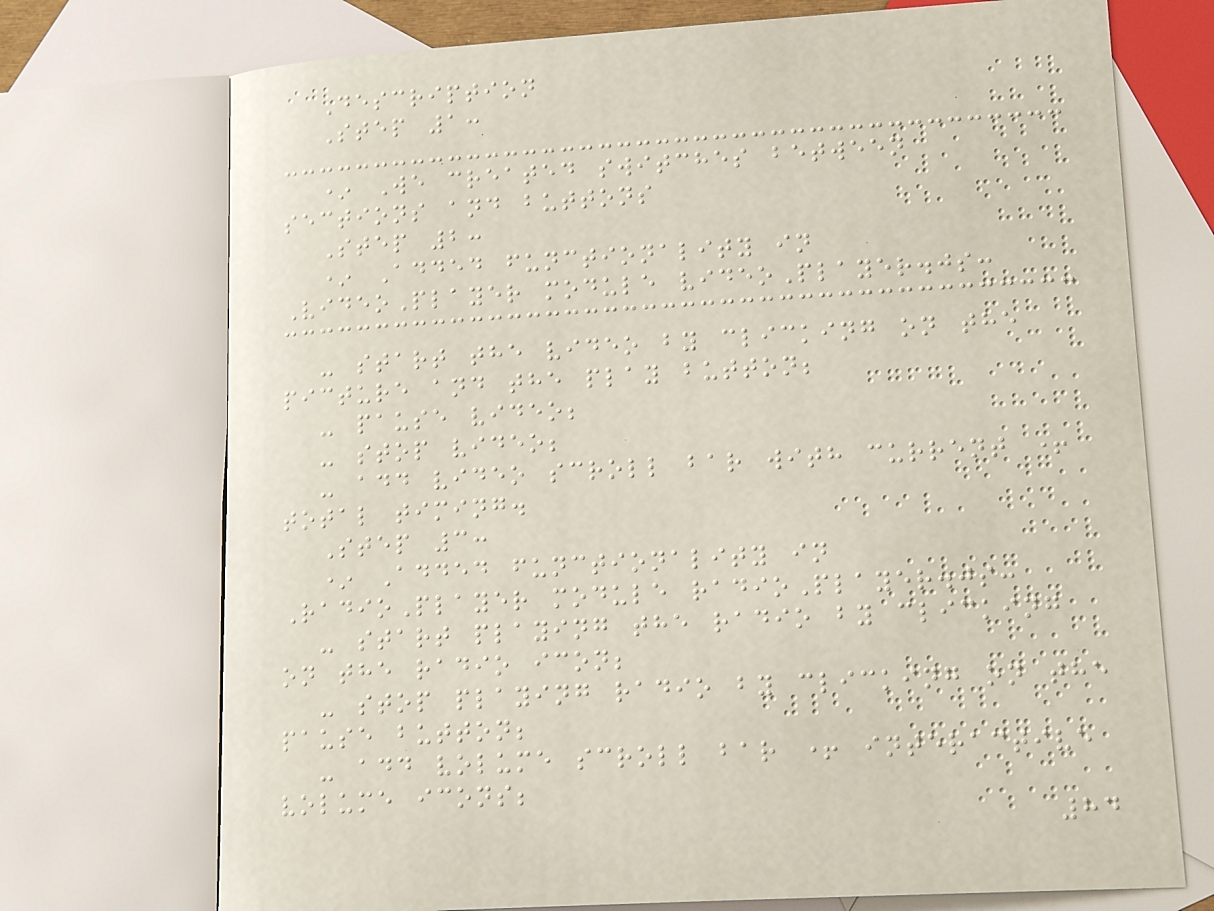Description
Step 1:
* We created switches between
sections and buttons
Step 2:
* Added functionality in
VideoPlayer module videoPlayer.js:
- start the video by clicking on the
picture and the play button;
- pause video;
- stop video;
- add video scroll bar with current +
total timing.
Step 3:
* Added functionality in
RadioPlayer module radioPlayer.js:
- start playing the radio by clicking
on the radio icon;
- stop playing radio by clicking on the
pause button;
- add volume scroll bar + interactive
volume icons;
84
